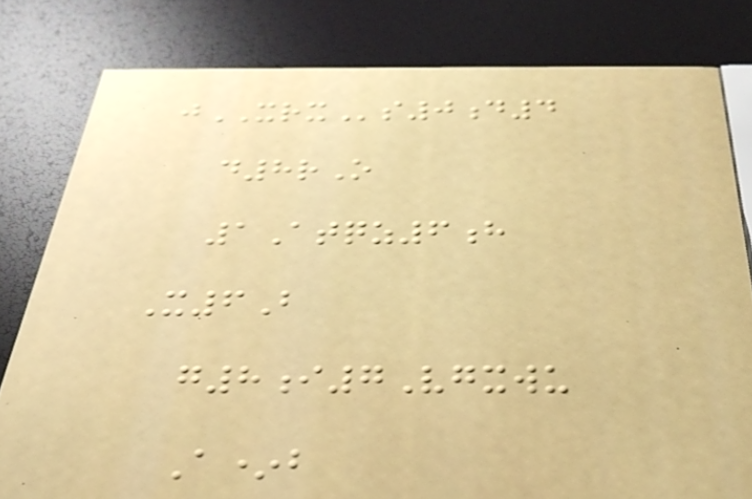jXRXs0d4
d8rO
1Atqz6h
X6B
g8i7Vgxwu
A*b
